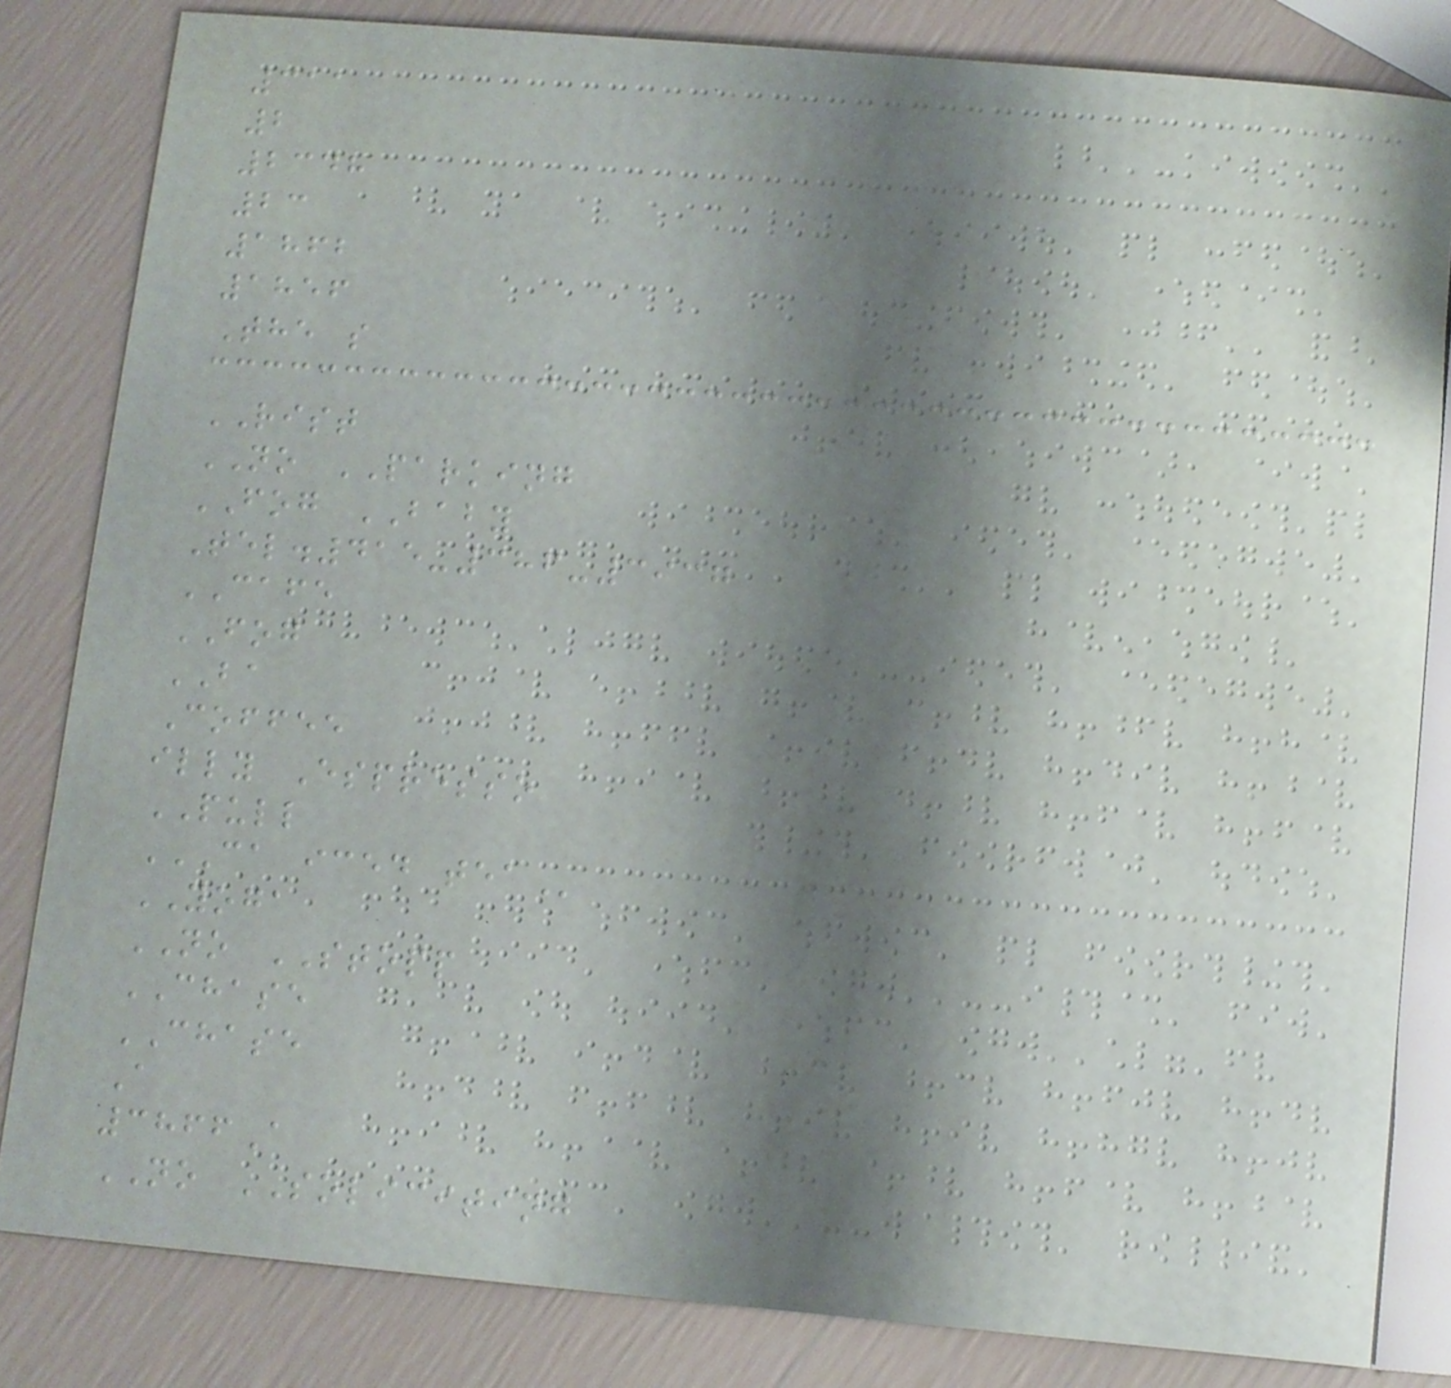311
2
2348
23
1862
1856
The s
RIST
NO PARKING
FOG BABY
Tel.415-386-3937
CAFE
FOG
BA
Coffee
illy Espresso
PULL
CA ICED TEA
YOGA
NO STOPP
CHASE
CHASE
A
3866A
NO SOLICITING
